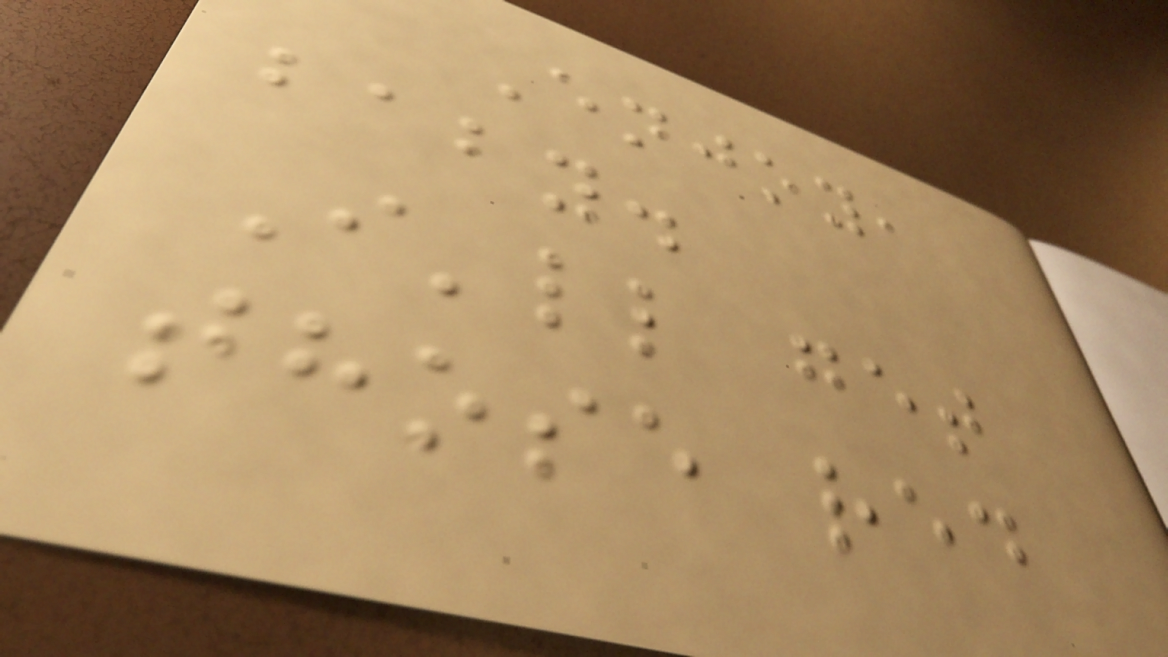Enjoy,
baby.
I'll get
those red
